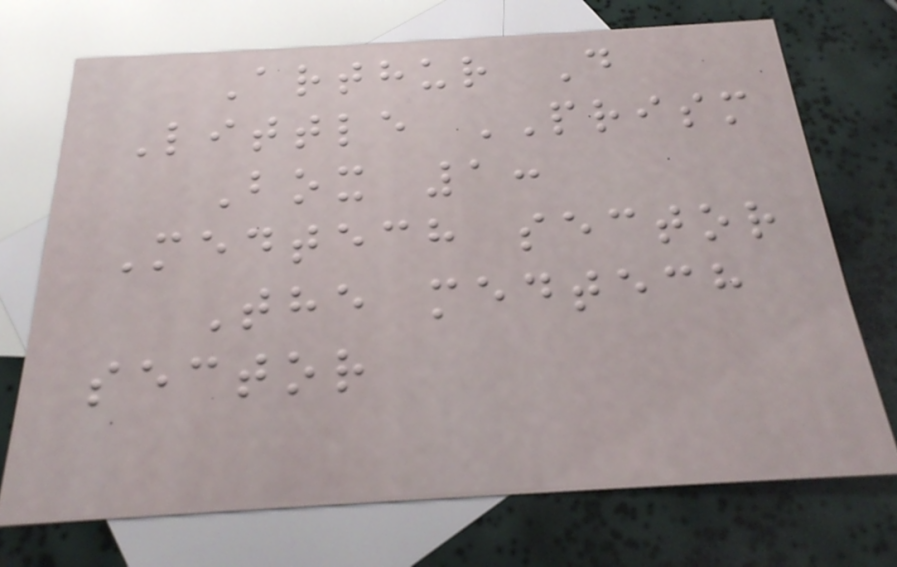Arthur D
Little PRISM
Box 1:
Medtech sector
The medtech
sector
